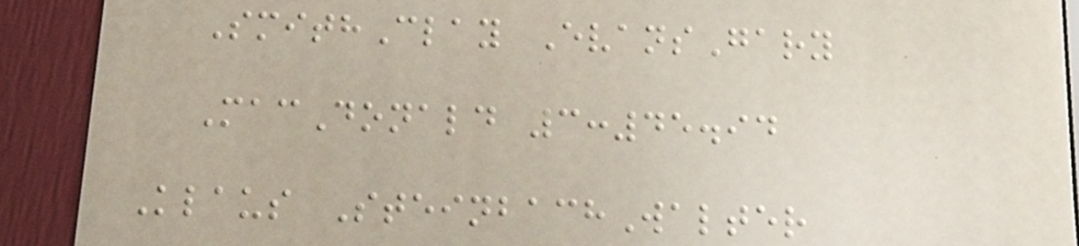SmithClay EvansGary
MacDonald 3:45.94
Klaus SteinbachWalter
